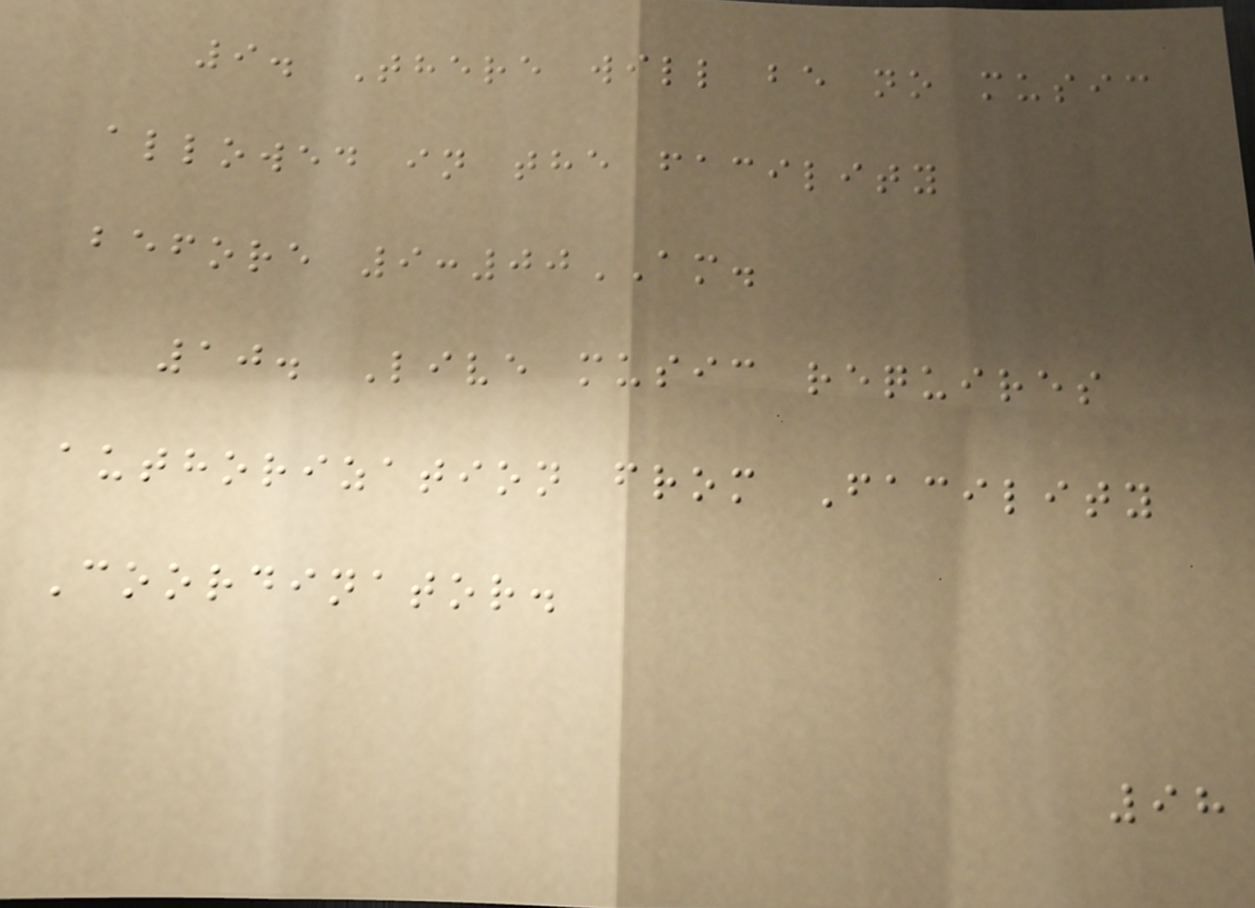9. There will be no music
allowed in the facility
before 9:00AM.
10. Live music requires
authorization from Facility
Coordinator.
98
